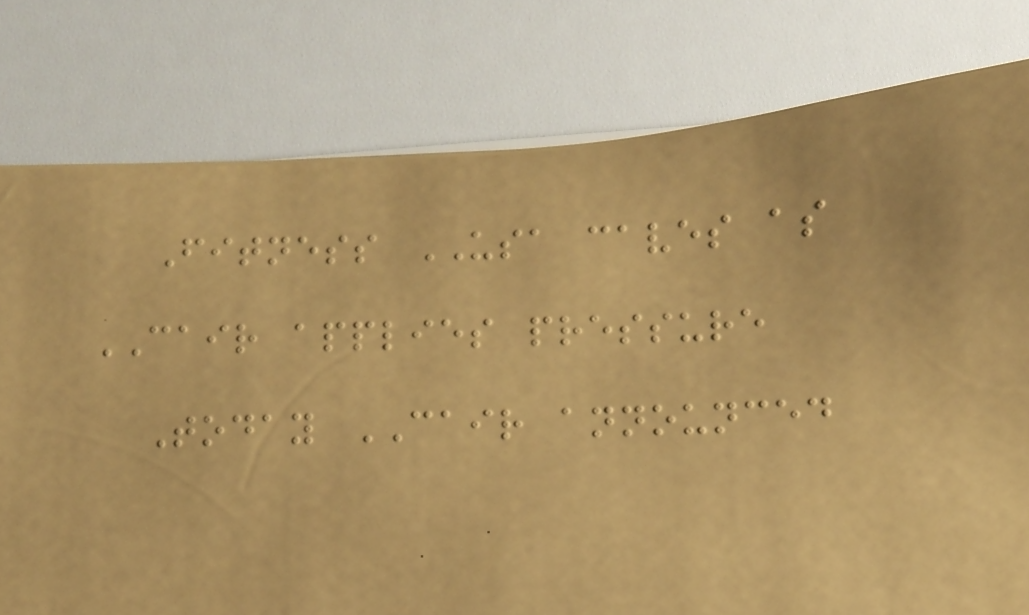Fitness USA caves as
CAIR applies pressure
Today CAIR announced
